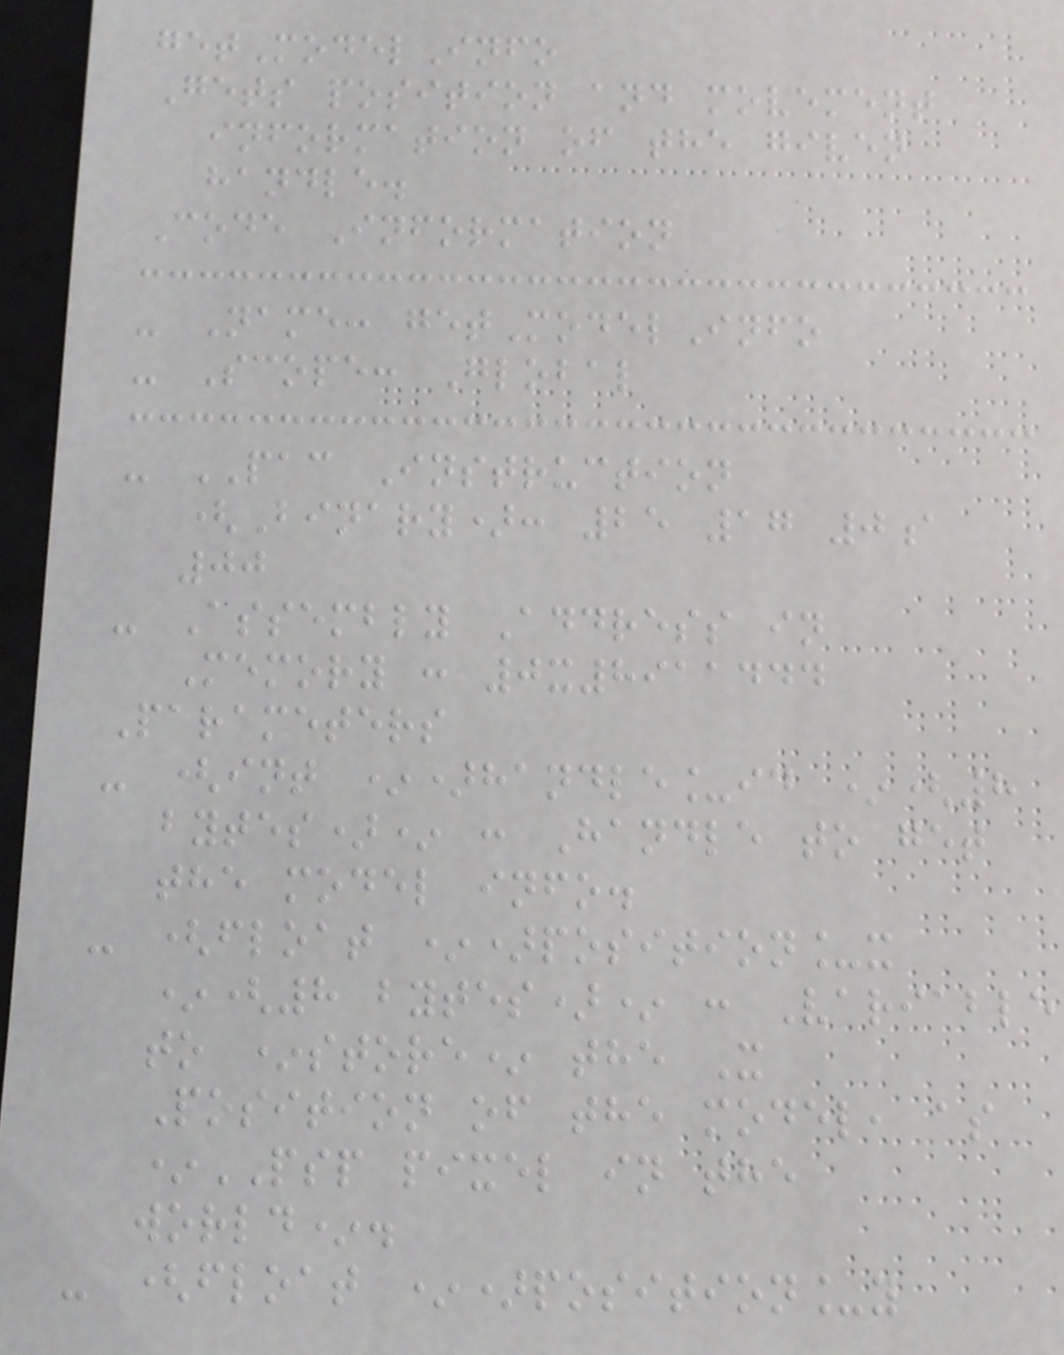getModelInfo
Gets position and movement
information of the given
handle.
Code Information
- Name: getModelInfo
- Scope: Global
- PAC Instruction
(Binary): 25 17 0a
00
- Assembly Address in
Memory : 0x8911444
Parameters
- (int *)handle_id *(8
bytes)* : Handle to get
the model info.
- (float *)position_x
*(8 bytes)* : Variable
to *store* the X
Position of the model, as
*PSP pixel in the
world*.
- (float *)position_y
